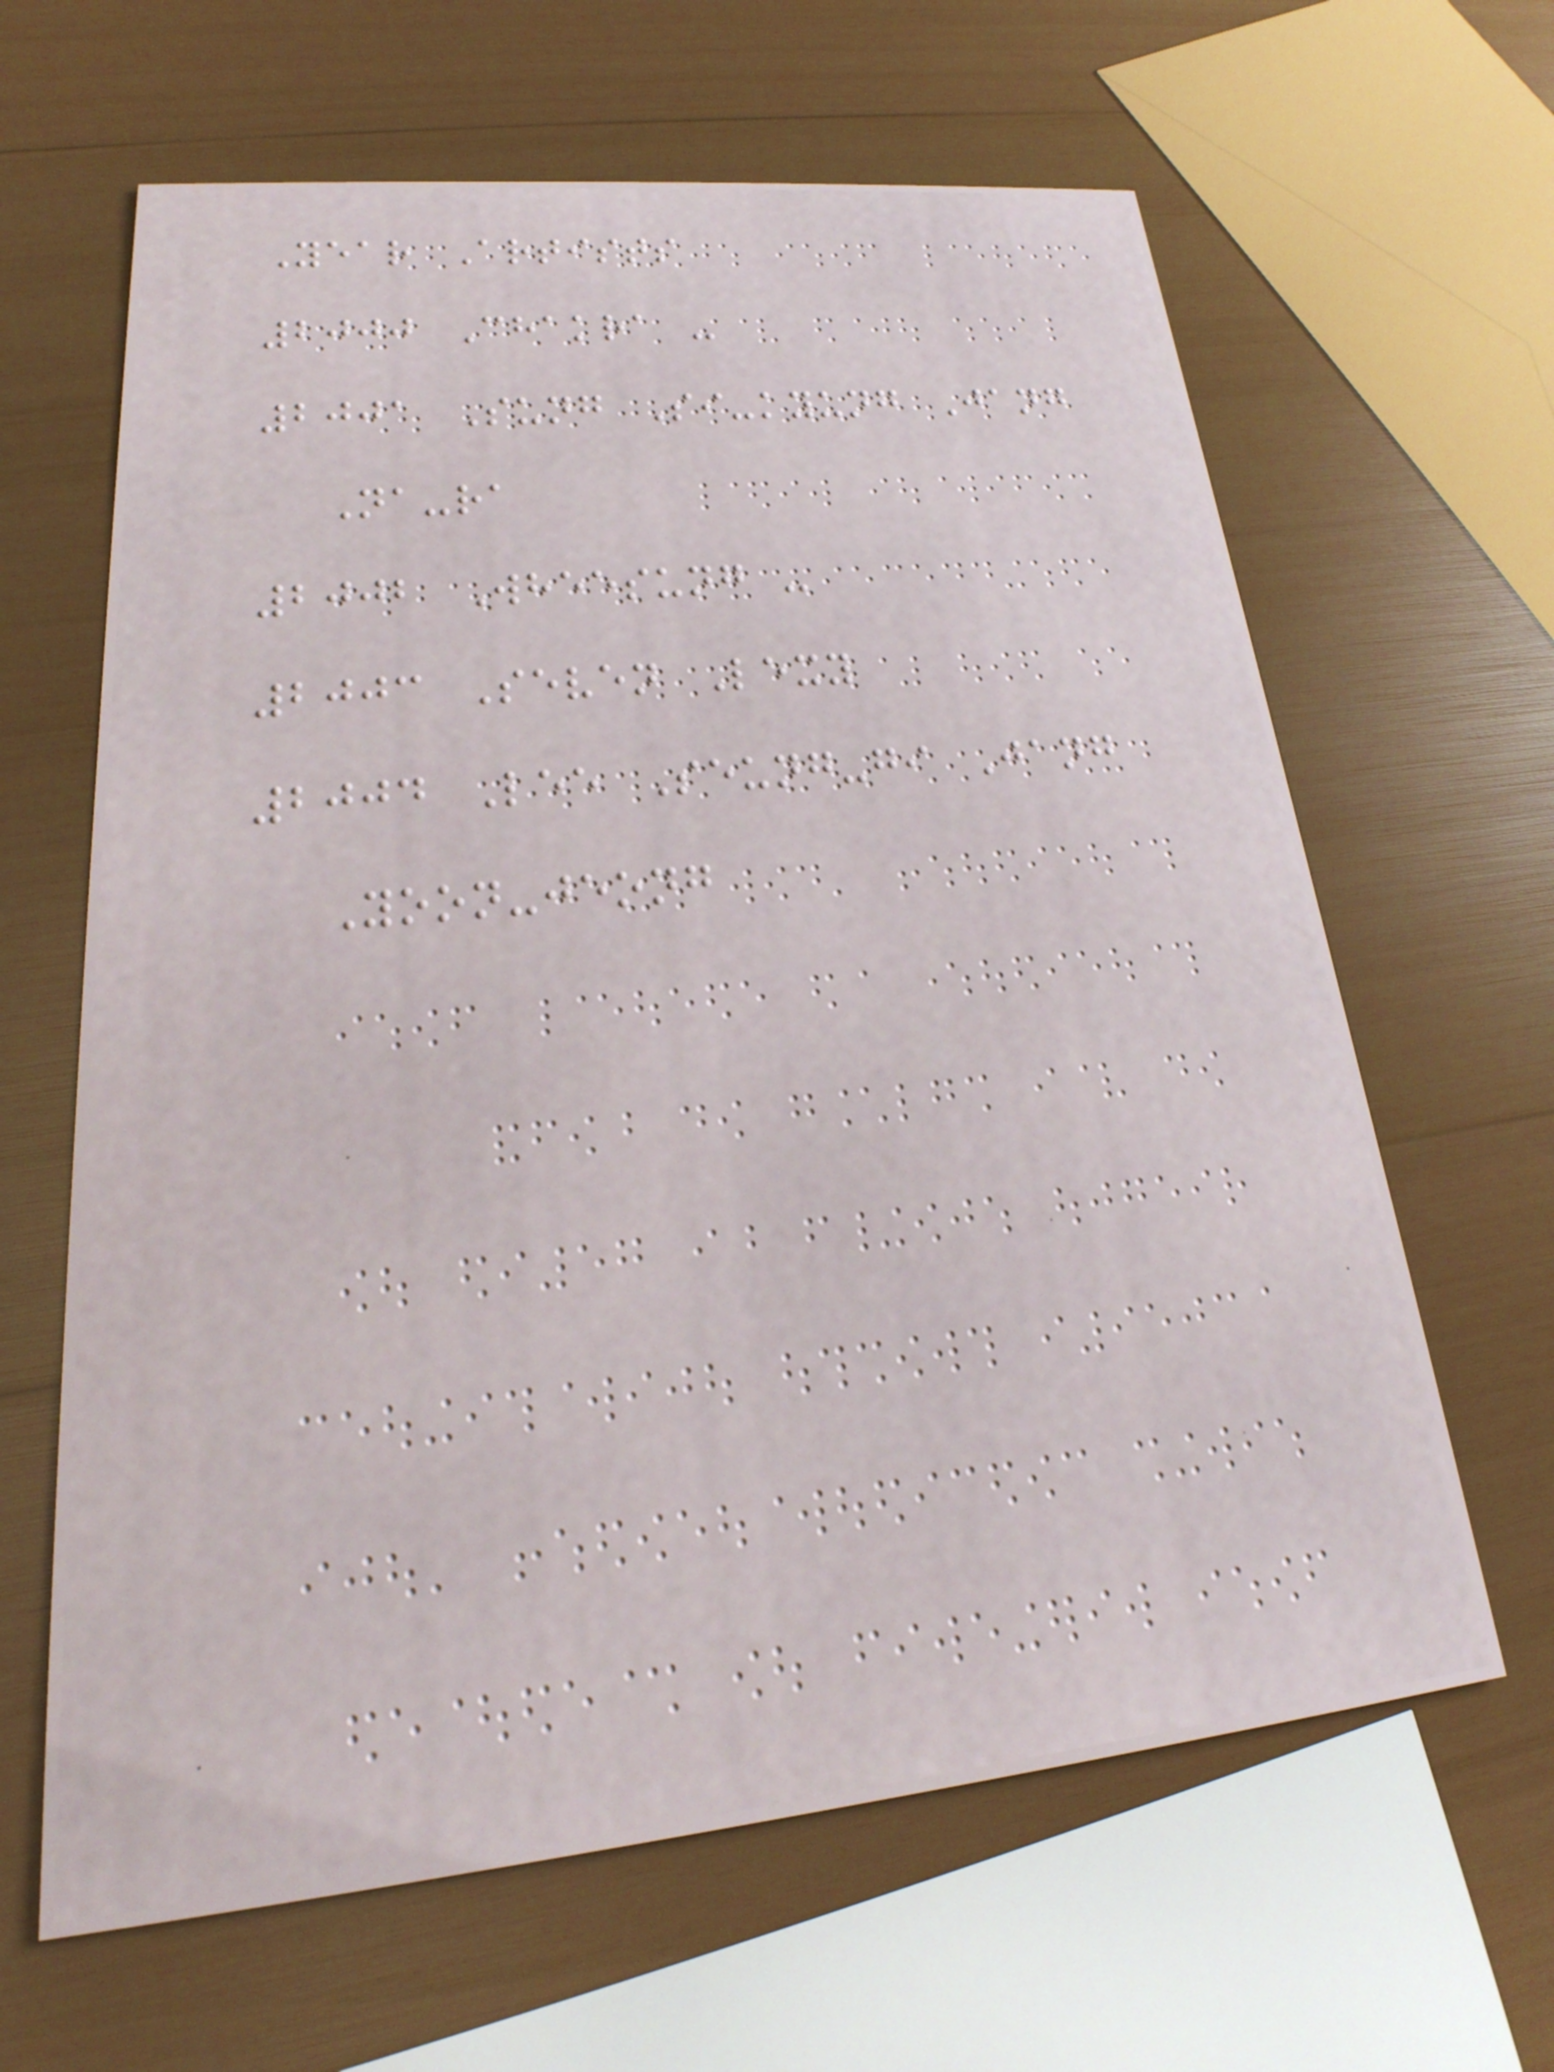Year Artists
2000 Chakra -
2001 Sung Si-kyung Jang
Na-ra
2002 Wheesung -
2003 Seven Lexy
2004 Lee Seung-gi Jang
Yoon-jeong
